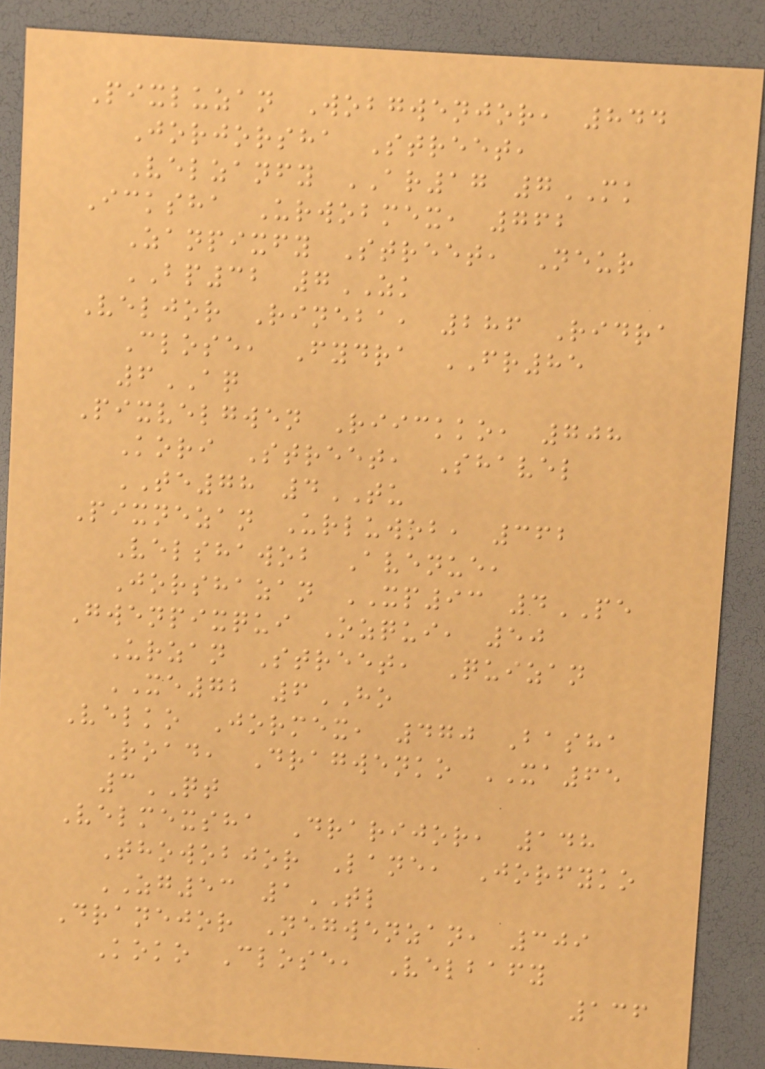Pixluzan Wobgwenjor, 844
Jorjorsha Street,
Velzanfy AR17 7MK
Icksha Urwobmex, 762
Zanpixfy Street, Neur
BP32 7ZK
Veljor Rineba, 286 Ridra
Close, Fydra FR85
6AQ
Pixvelgwen Riickko, 708
Kori Street, Shavel
TE78 4TU
Pixnezan Urluwob, 362
Velshawob Avenue,
Jorshazan XP93 4PE
Gwenpixqui Ozqui, 50
Urzan Street, Quizan
XE72 6HO
Velko Jormex, 470 Basha
Road, Dragwenko XA65
3QT
Velmexsha Drarijor, 148
Thowobjor Lane, Jorfyko
ZG53 1TL
Dranejor Negwenzan, 309
Koko Close, Velbafy
136
